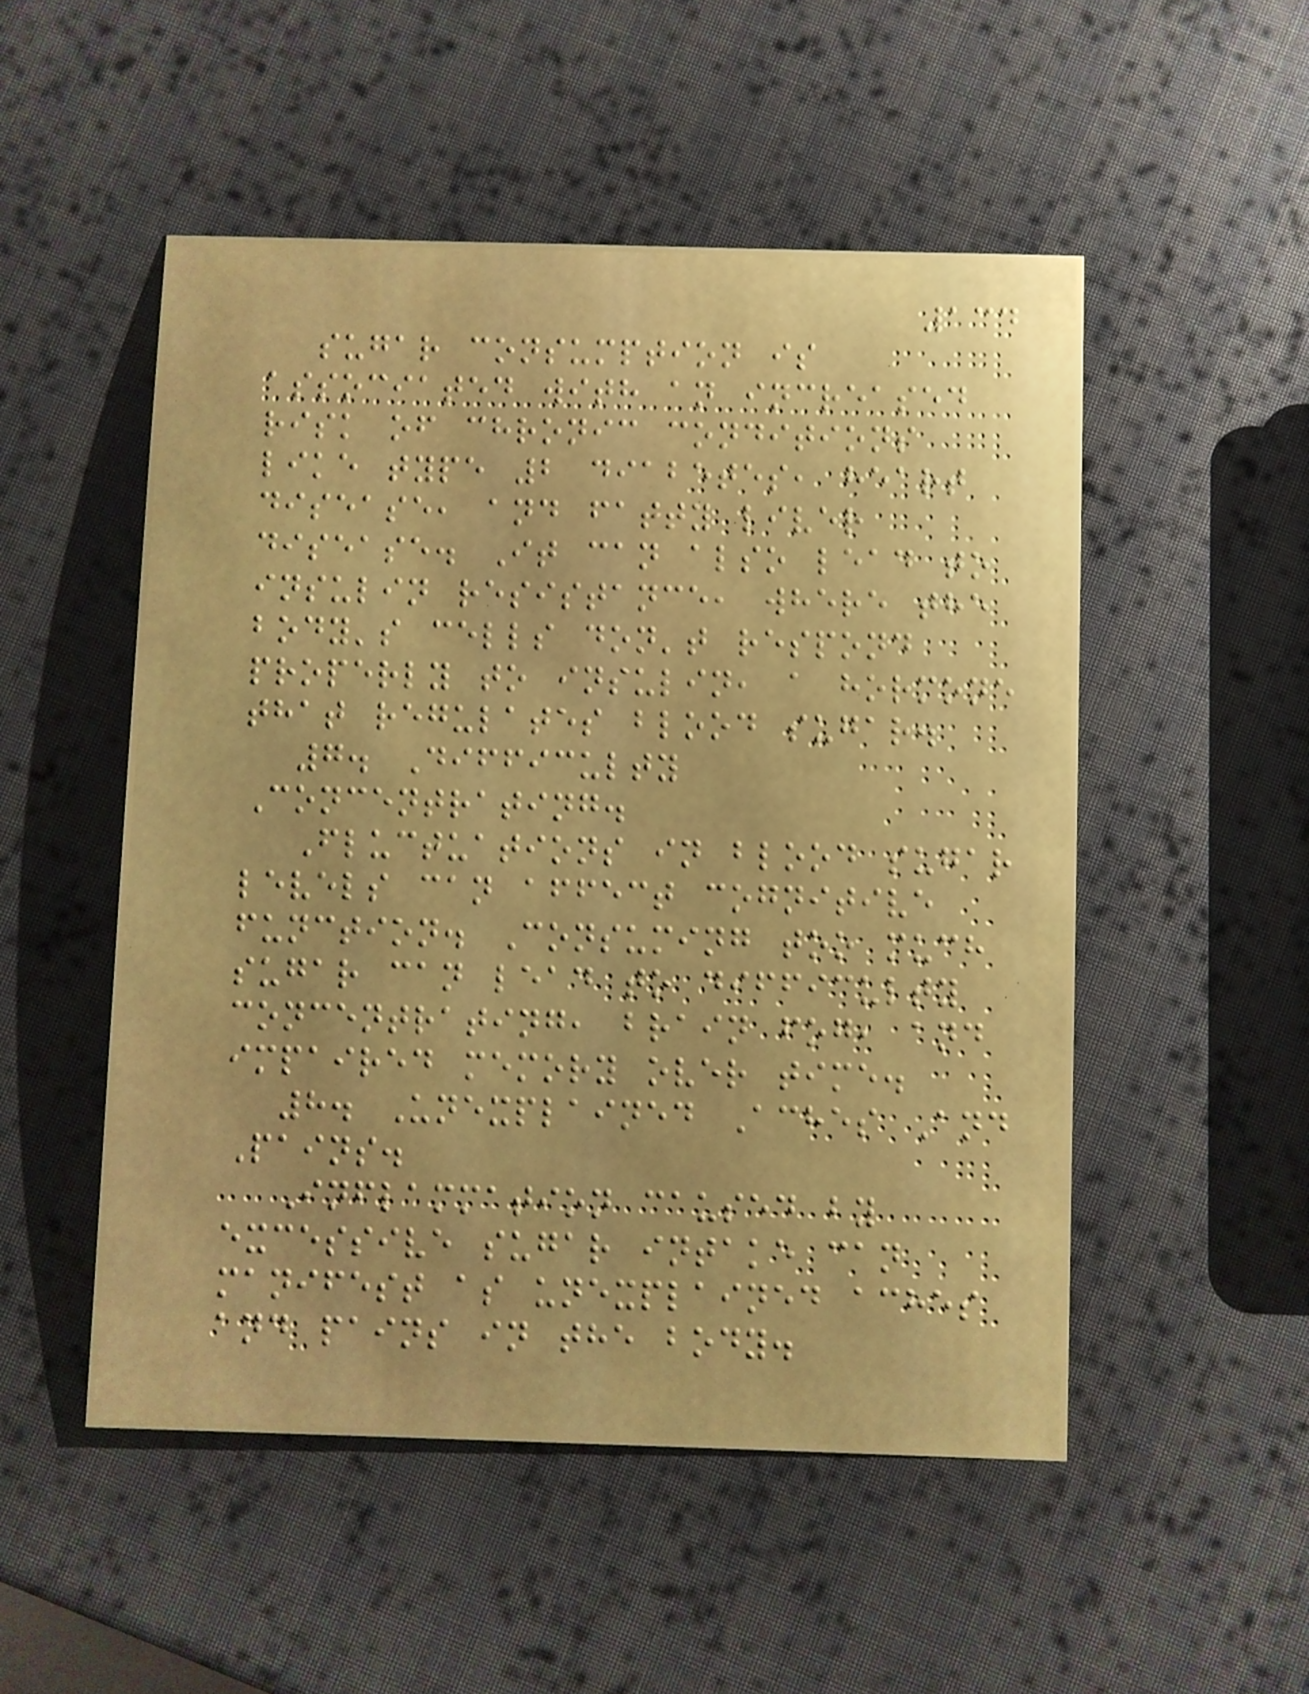134
sugar consumption is
associated with an increased
risk of chronic conditions
like type 2 diabetes, heart
disease, and fatty liver
disease. It can also lead to
insulin resistance, where the
body's cells don't respond
properly to insulin, a hormone
that regulates blood sugar.
7. Difficulty
Concentrating.
Fluctuations in blood sugar
levels can affect cognitive
function. Consuming too much
sugar can lead to difficulty
concentrating, brain fog, and
impaired memory over time.
8. Unexplained Aches And
Pains.
Inflammation caused by
excessive sugar intake can
manifest as unexplained aches
and pains in the body.
